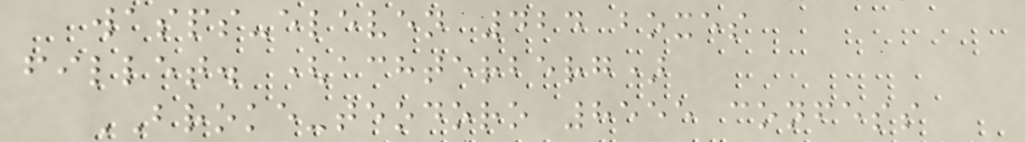wasps-eleven 424 boxes
fillet. (achterberg)
BROKE-teodoro 8555 confess
